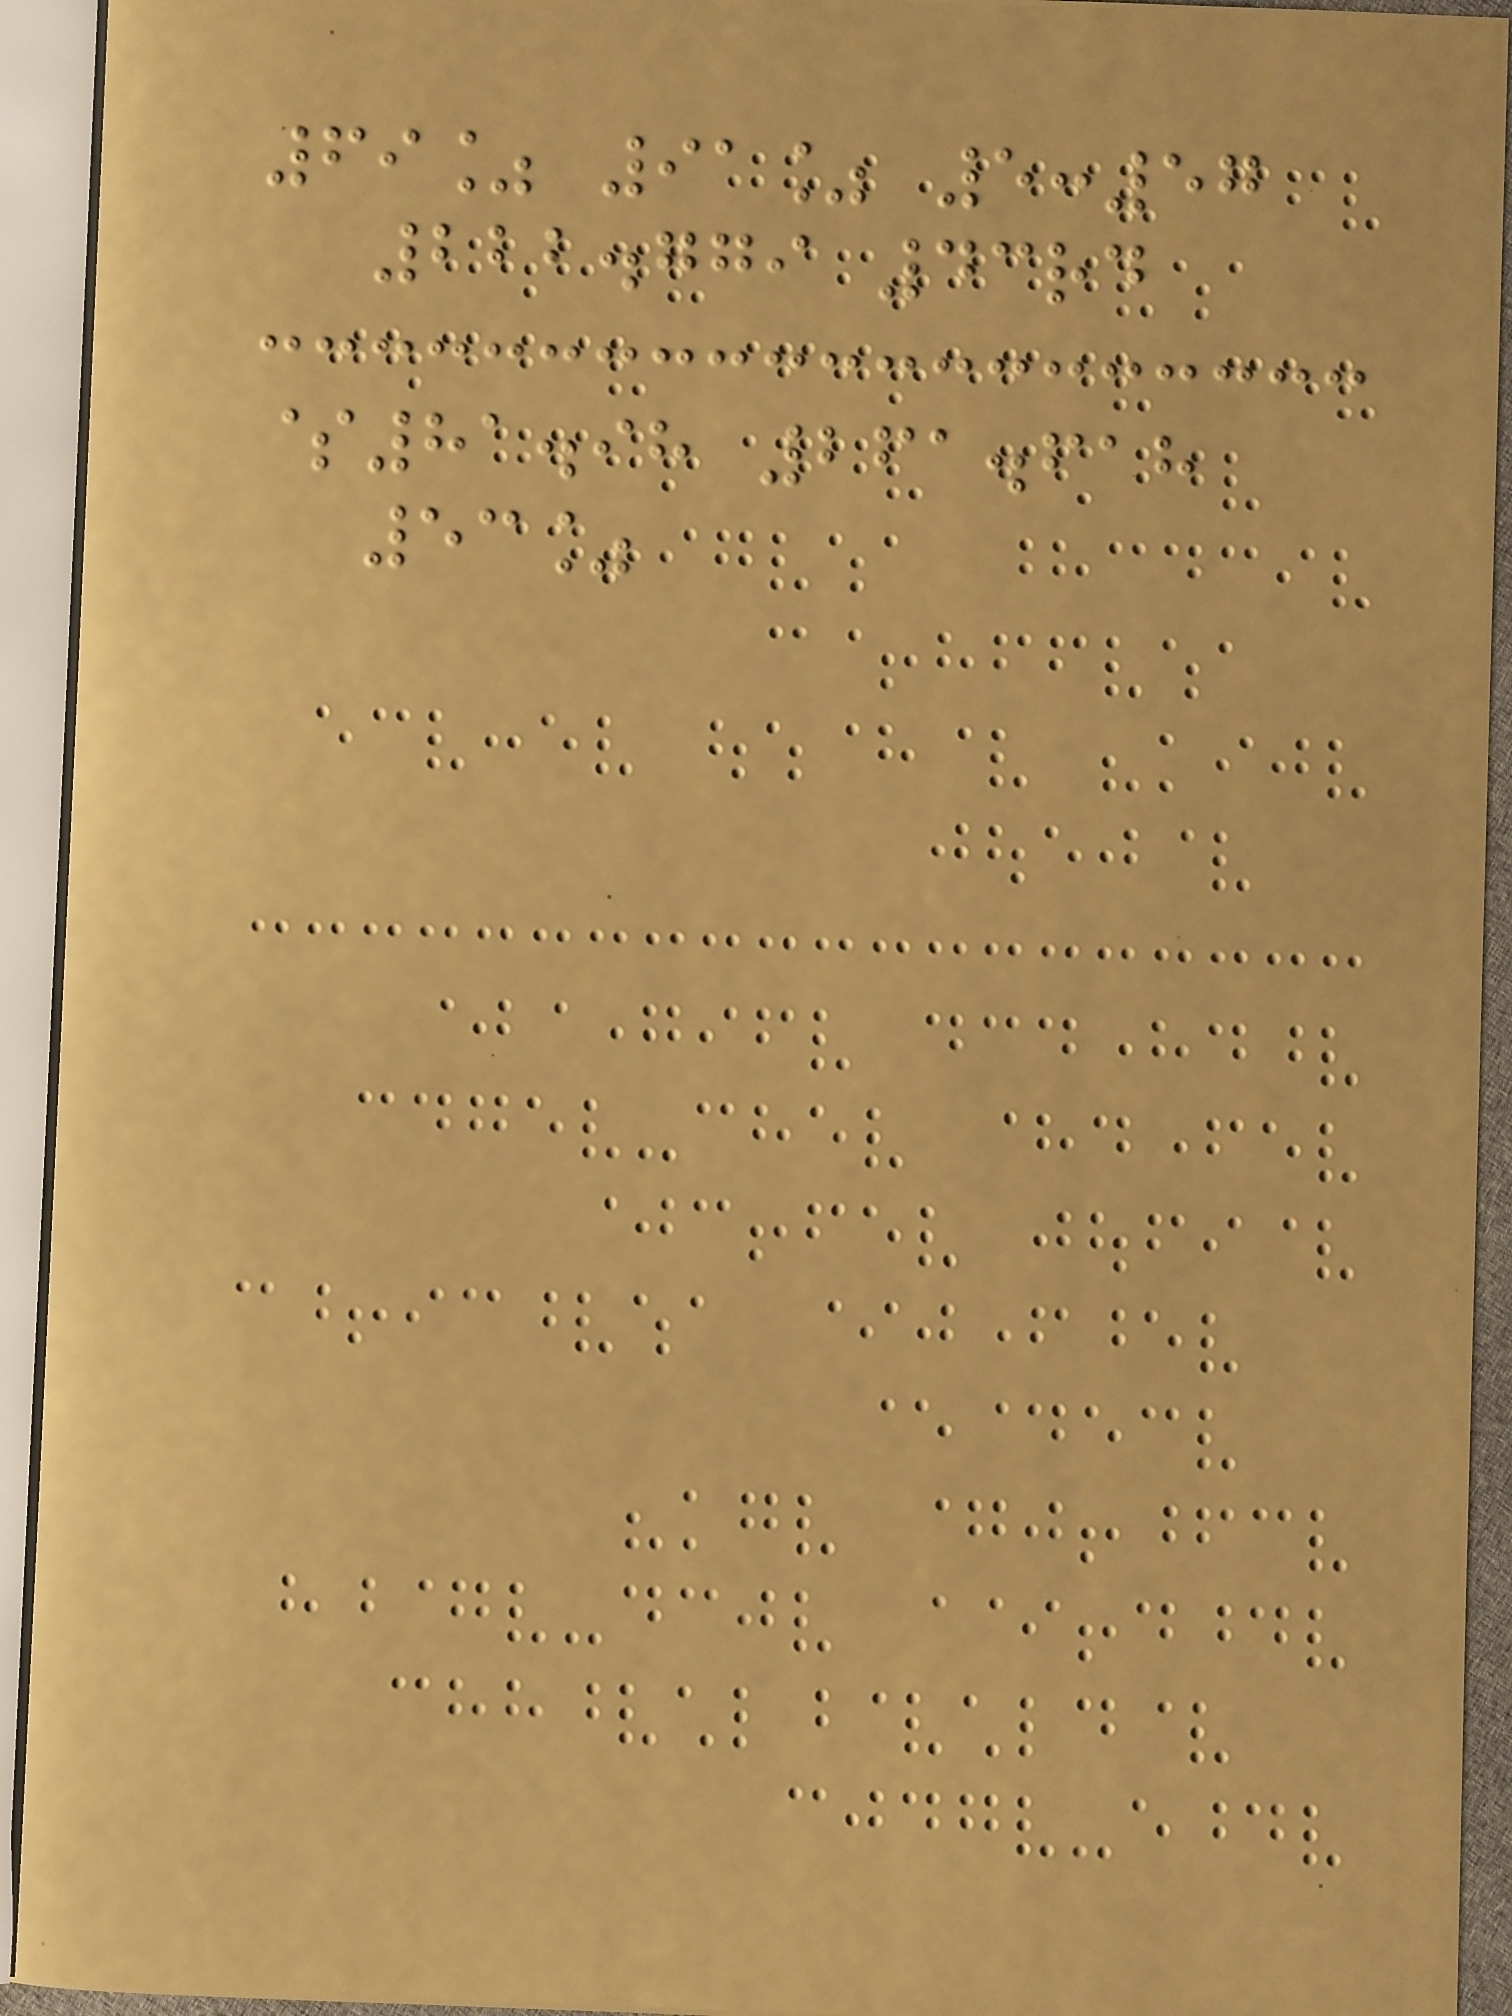69% 91% 5:57
222.779 43rd
$81.98 261.618
53%
